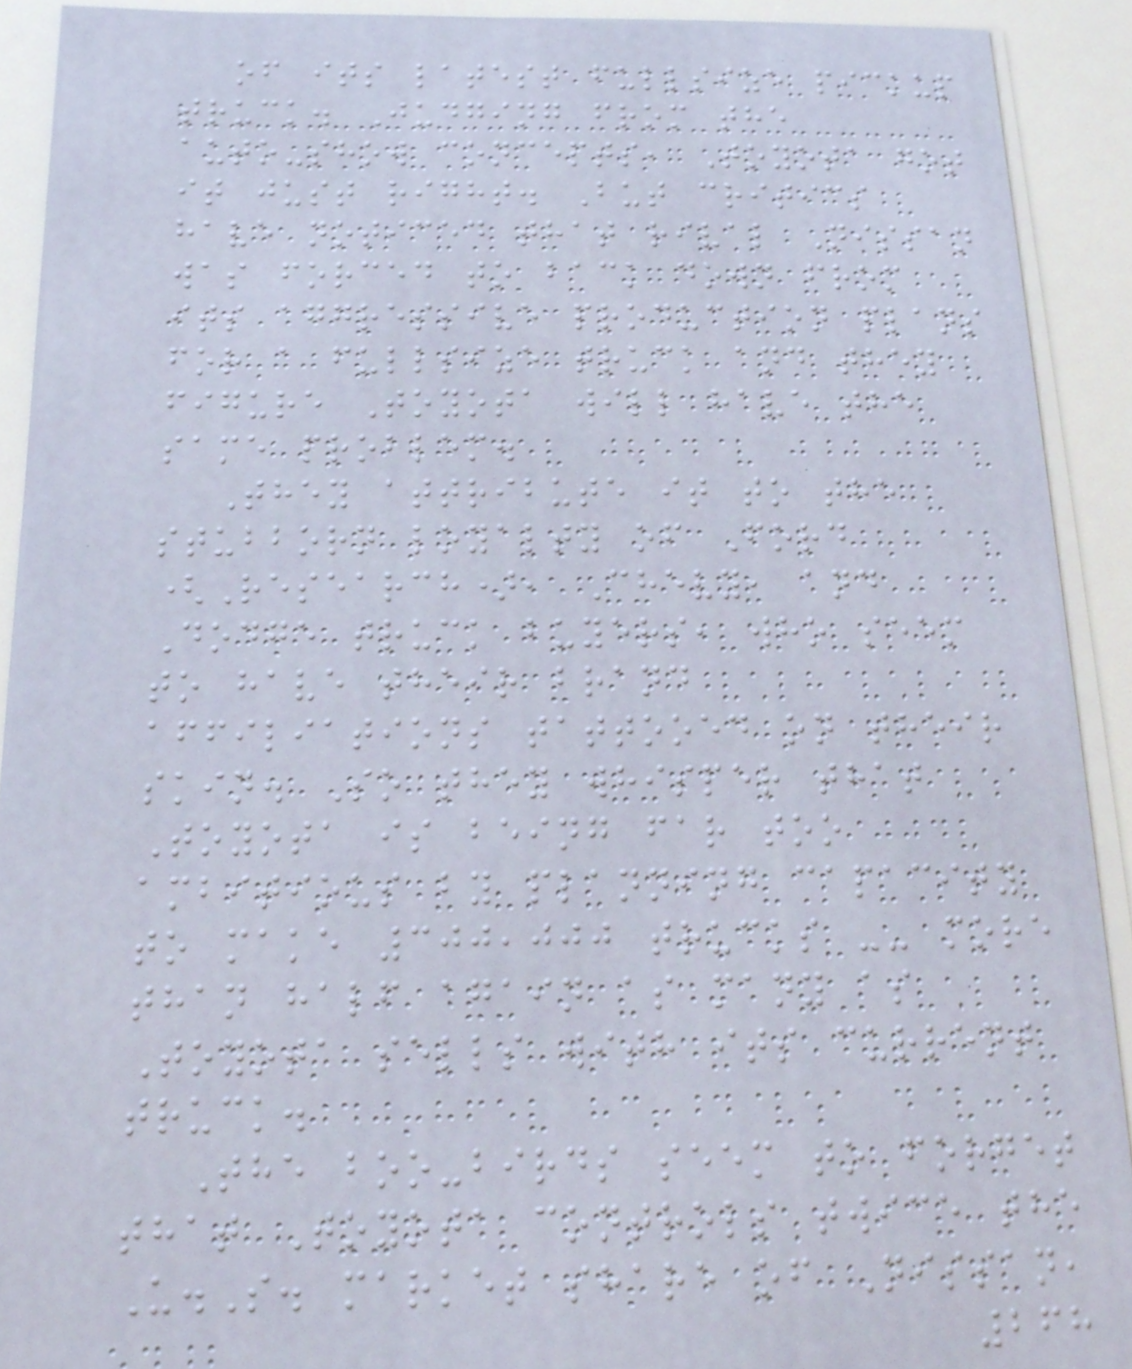of its latest fullsize pickup
truck. Judging from the
auto-show concepts, Toyota got
it just right. But critics
have noticed that rival Nissan
was forced to back down from
its aggressive production plans
for a fullsize truck and they
figure Toyota will have the
same problem.
They attribute it to the
stubborn loyalty of Ford
(Research), Chevy, and
Dodge truck buyers, who seem
to have their brand
affiliations tattooed on their
skin. So they whisper that
Toyota is being far too
ambitious by planning capacity
to make 300,000 trucks -- more
than half again as many as
Toyota sells with its current
truck.
The boo-birds seem to forget
that Toyota controls twice the
U.S. market share of Nissan,
268
